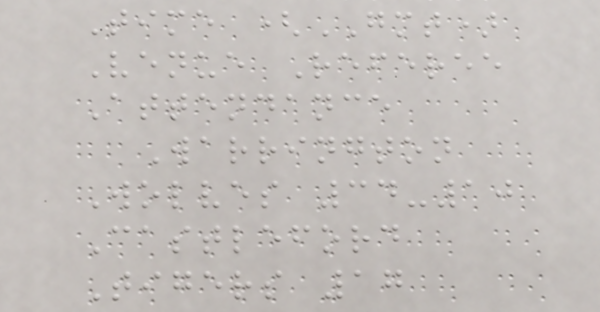Time (GMT)
Venue Referee
Attendance
Warrington
Wolves 34-10
Castleford
Tigers 17
